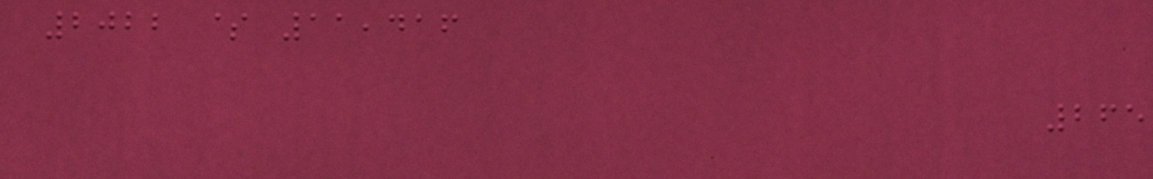2022 $ 11,416
265
